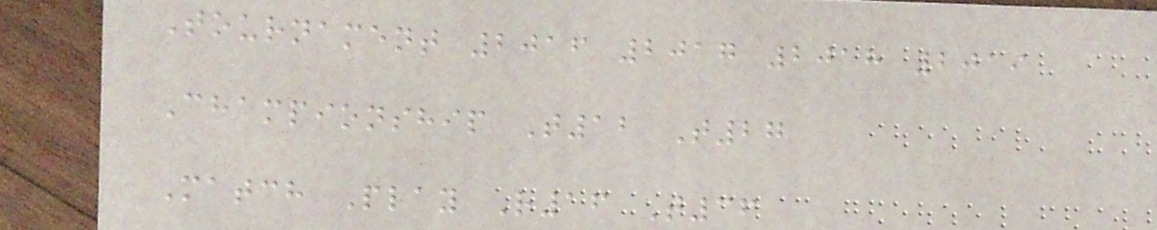Tournament 2016 2017 2018 2019
Championship T12 T27
Match Play R16 T36
